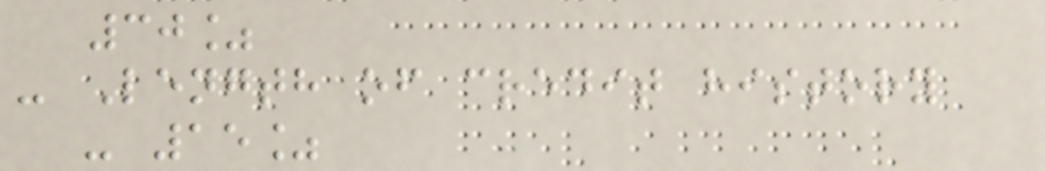30%
- Length of credit history
- 15%
